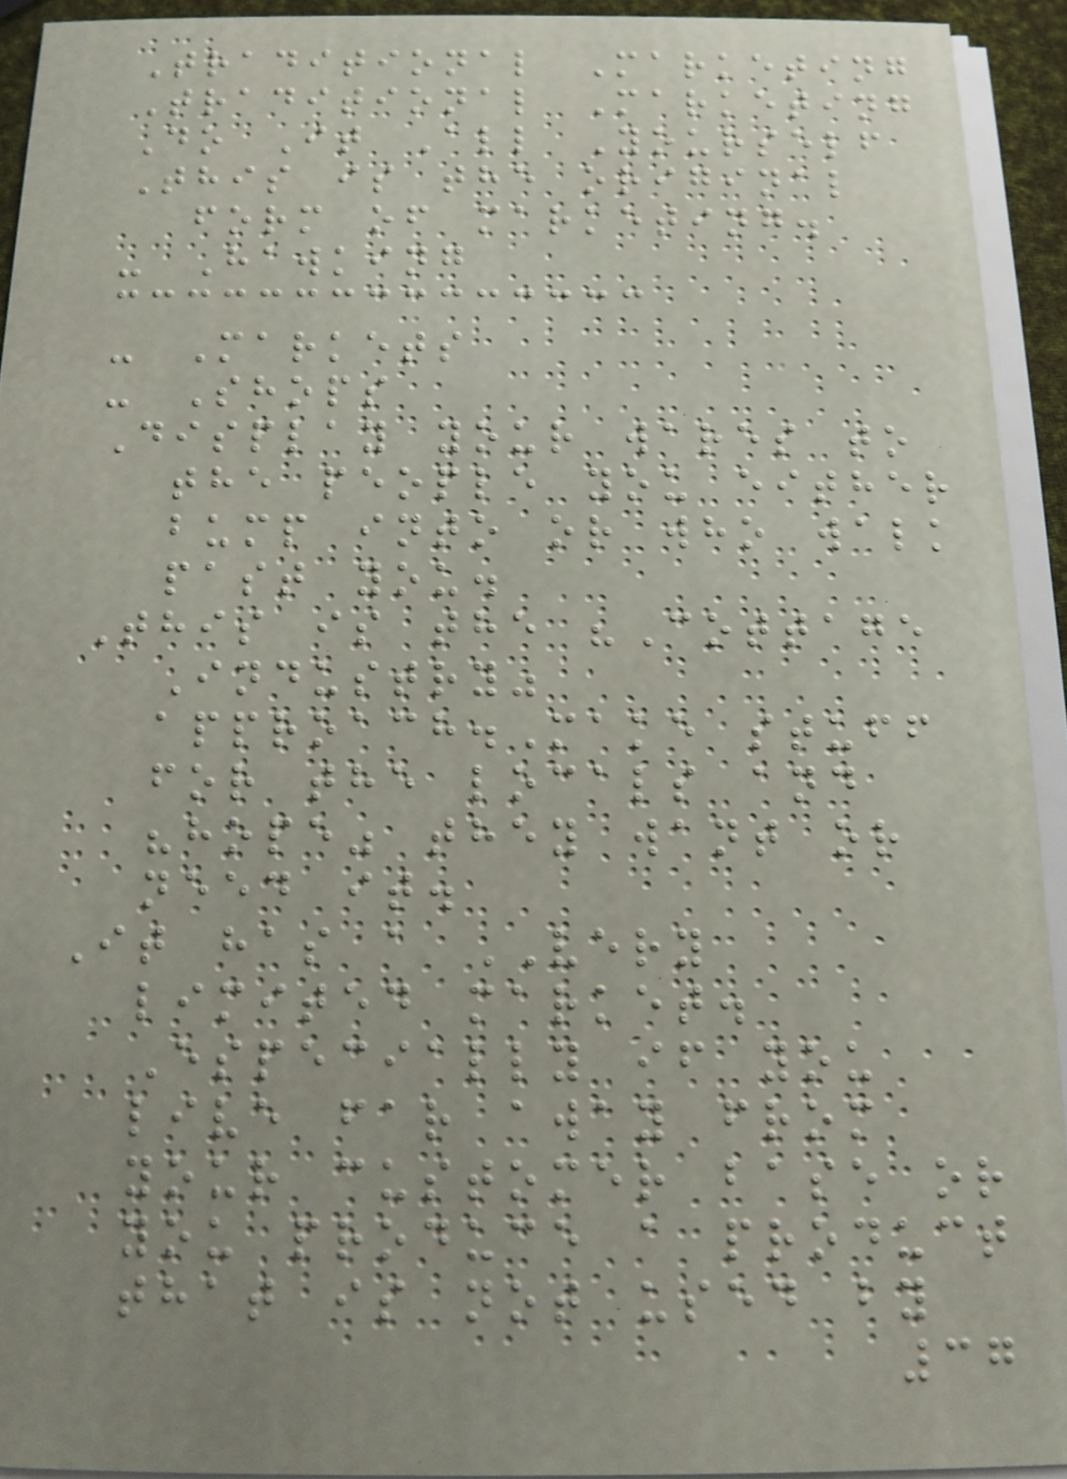Traditional Marketing
Traditional Marketing
Do It All Yourself
This is the original
form of marketing.
- Hawking
- Markets
- Shops
Display your wares to
the people you either
bump into or who walk
past you.
This is the "Cottage
Industry"
approach.Make stuff
for the locals and
"hope" they want or
need it.
It has a VERY
limited market.
Especially if you
live far away from
your customer base or
you produce a product
that is not used by
37
